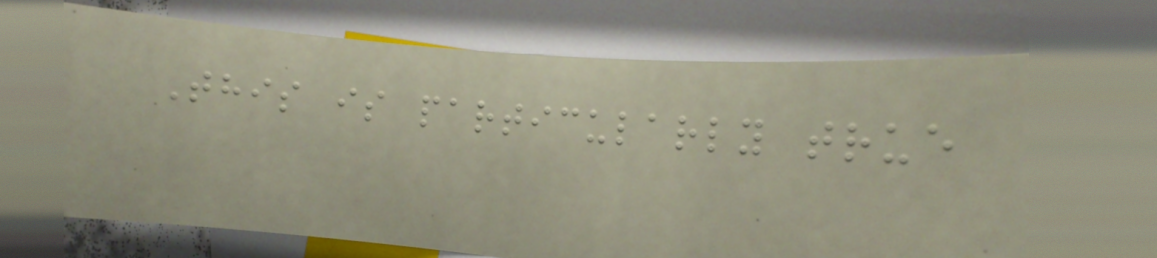This is particularly true
